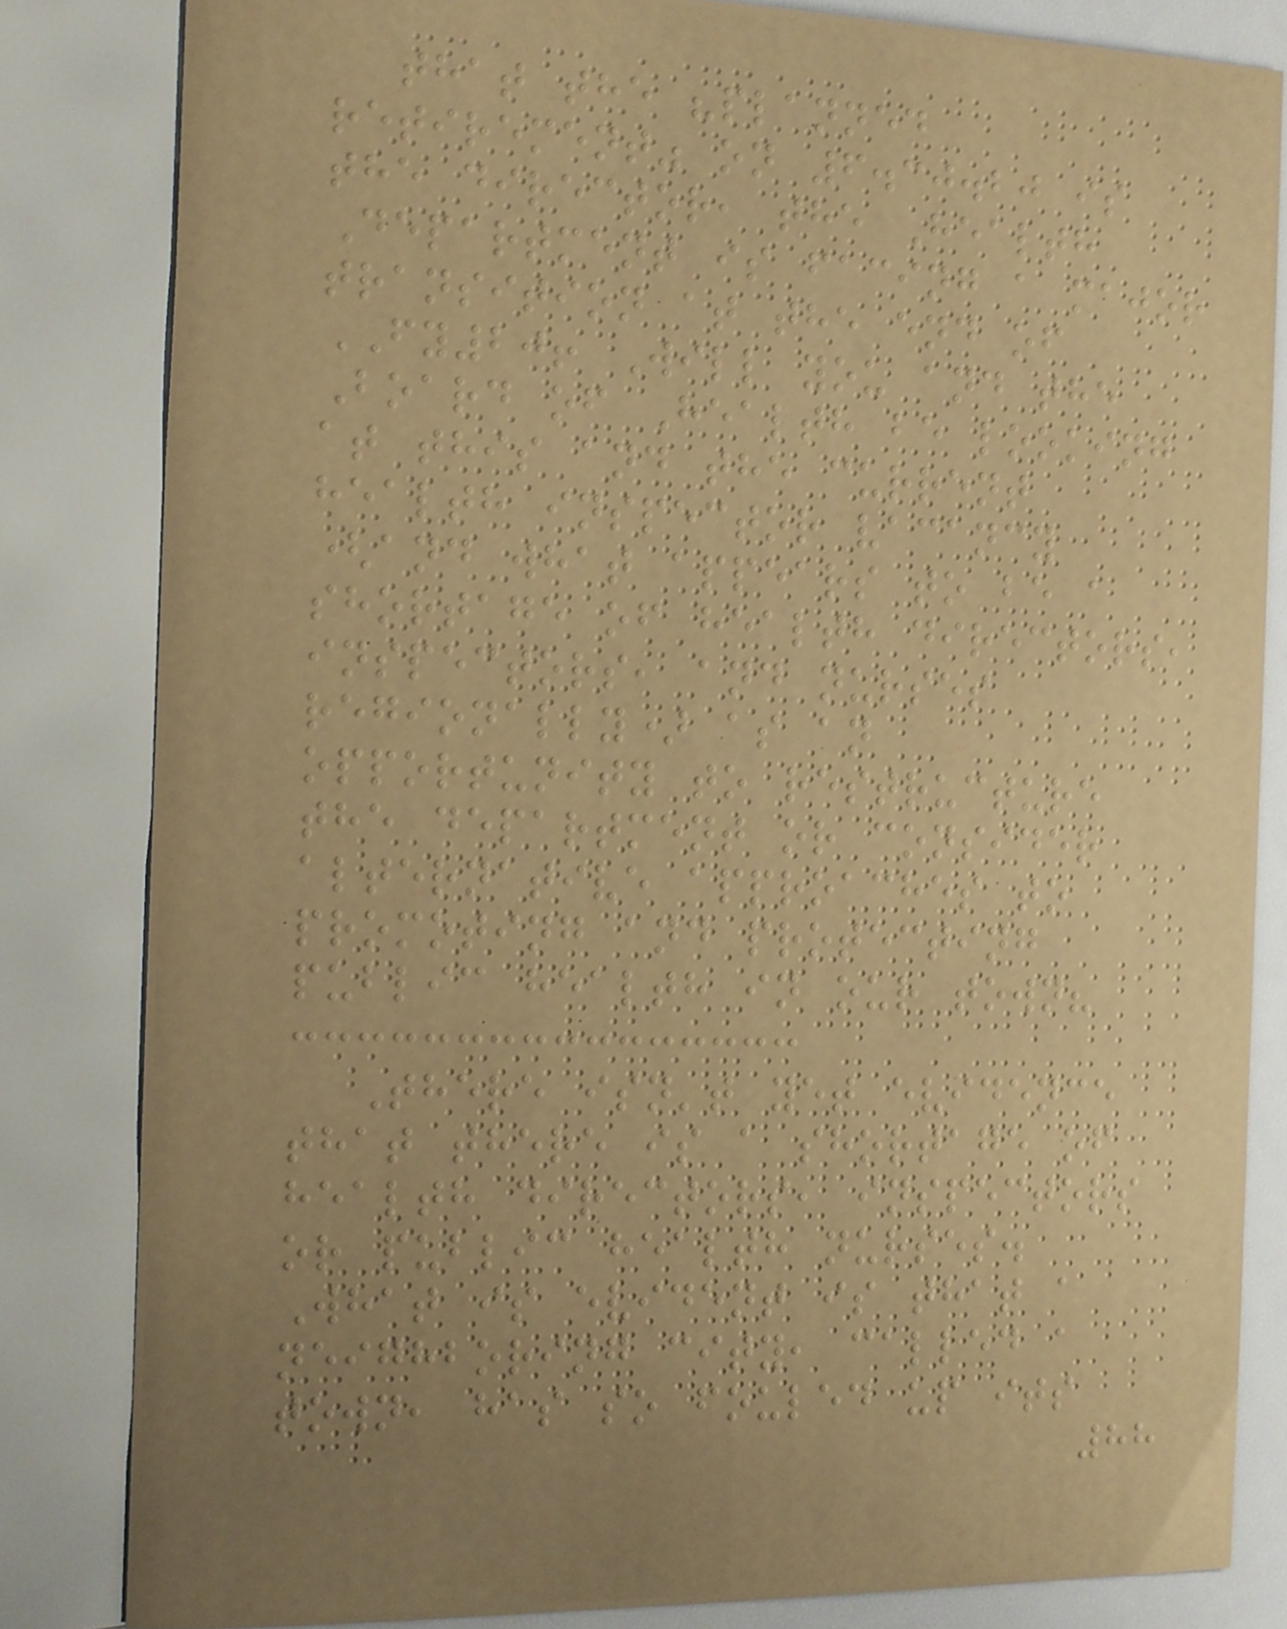that the "planned
retirement" on 6.30.20 is
the director, the Health
Department is facing a major
transition at the end of
FY20! Will you and the
Board of Health be looking
at this and the current
health inspector vacancy
(and what appears to be a
shortage of health directors,
inspectors, and nurses
regionally) as an
opportunity to restructure
the department or consider
alternative approaches to
promoting and protecting
public health in our town?
There isn't yet evidence
that there is a shortage of
health directors, inspectors
or public health nurses.
What is evident is that a
neighboring city, called a
town, has so fouled up its
88
